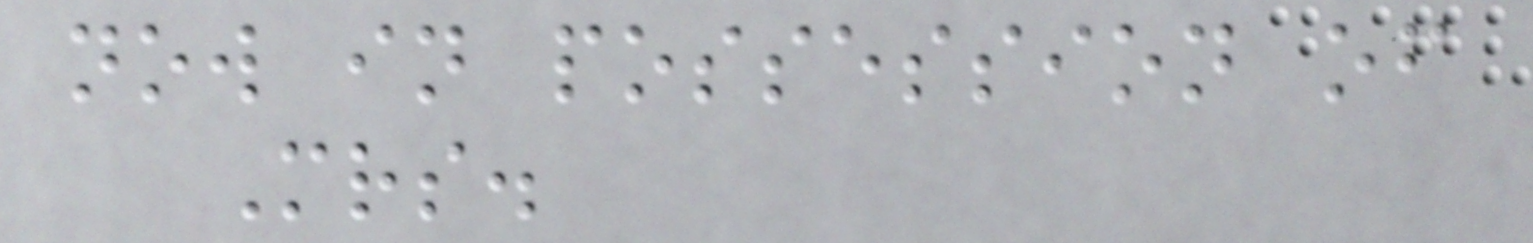now in possession of
Mrs.
